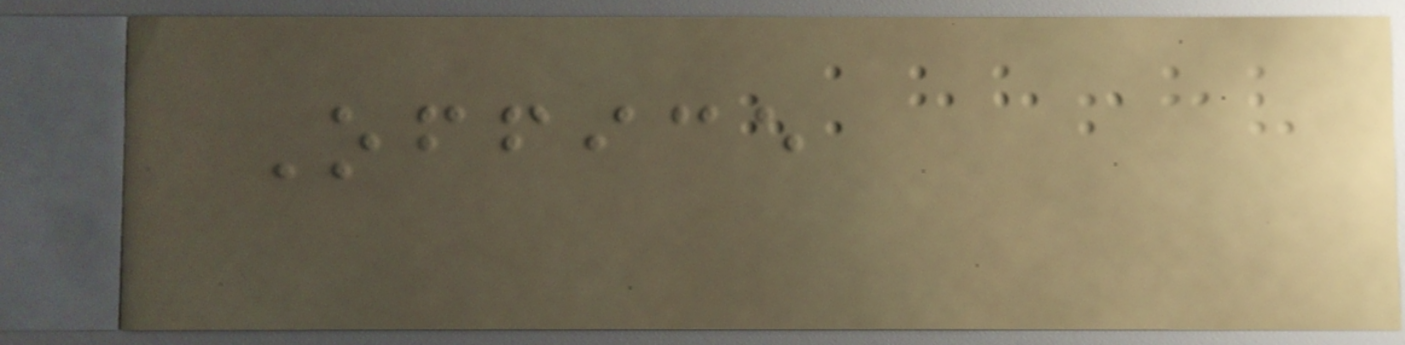Office
